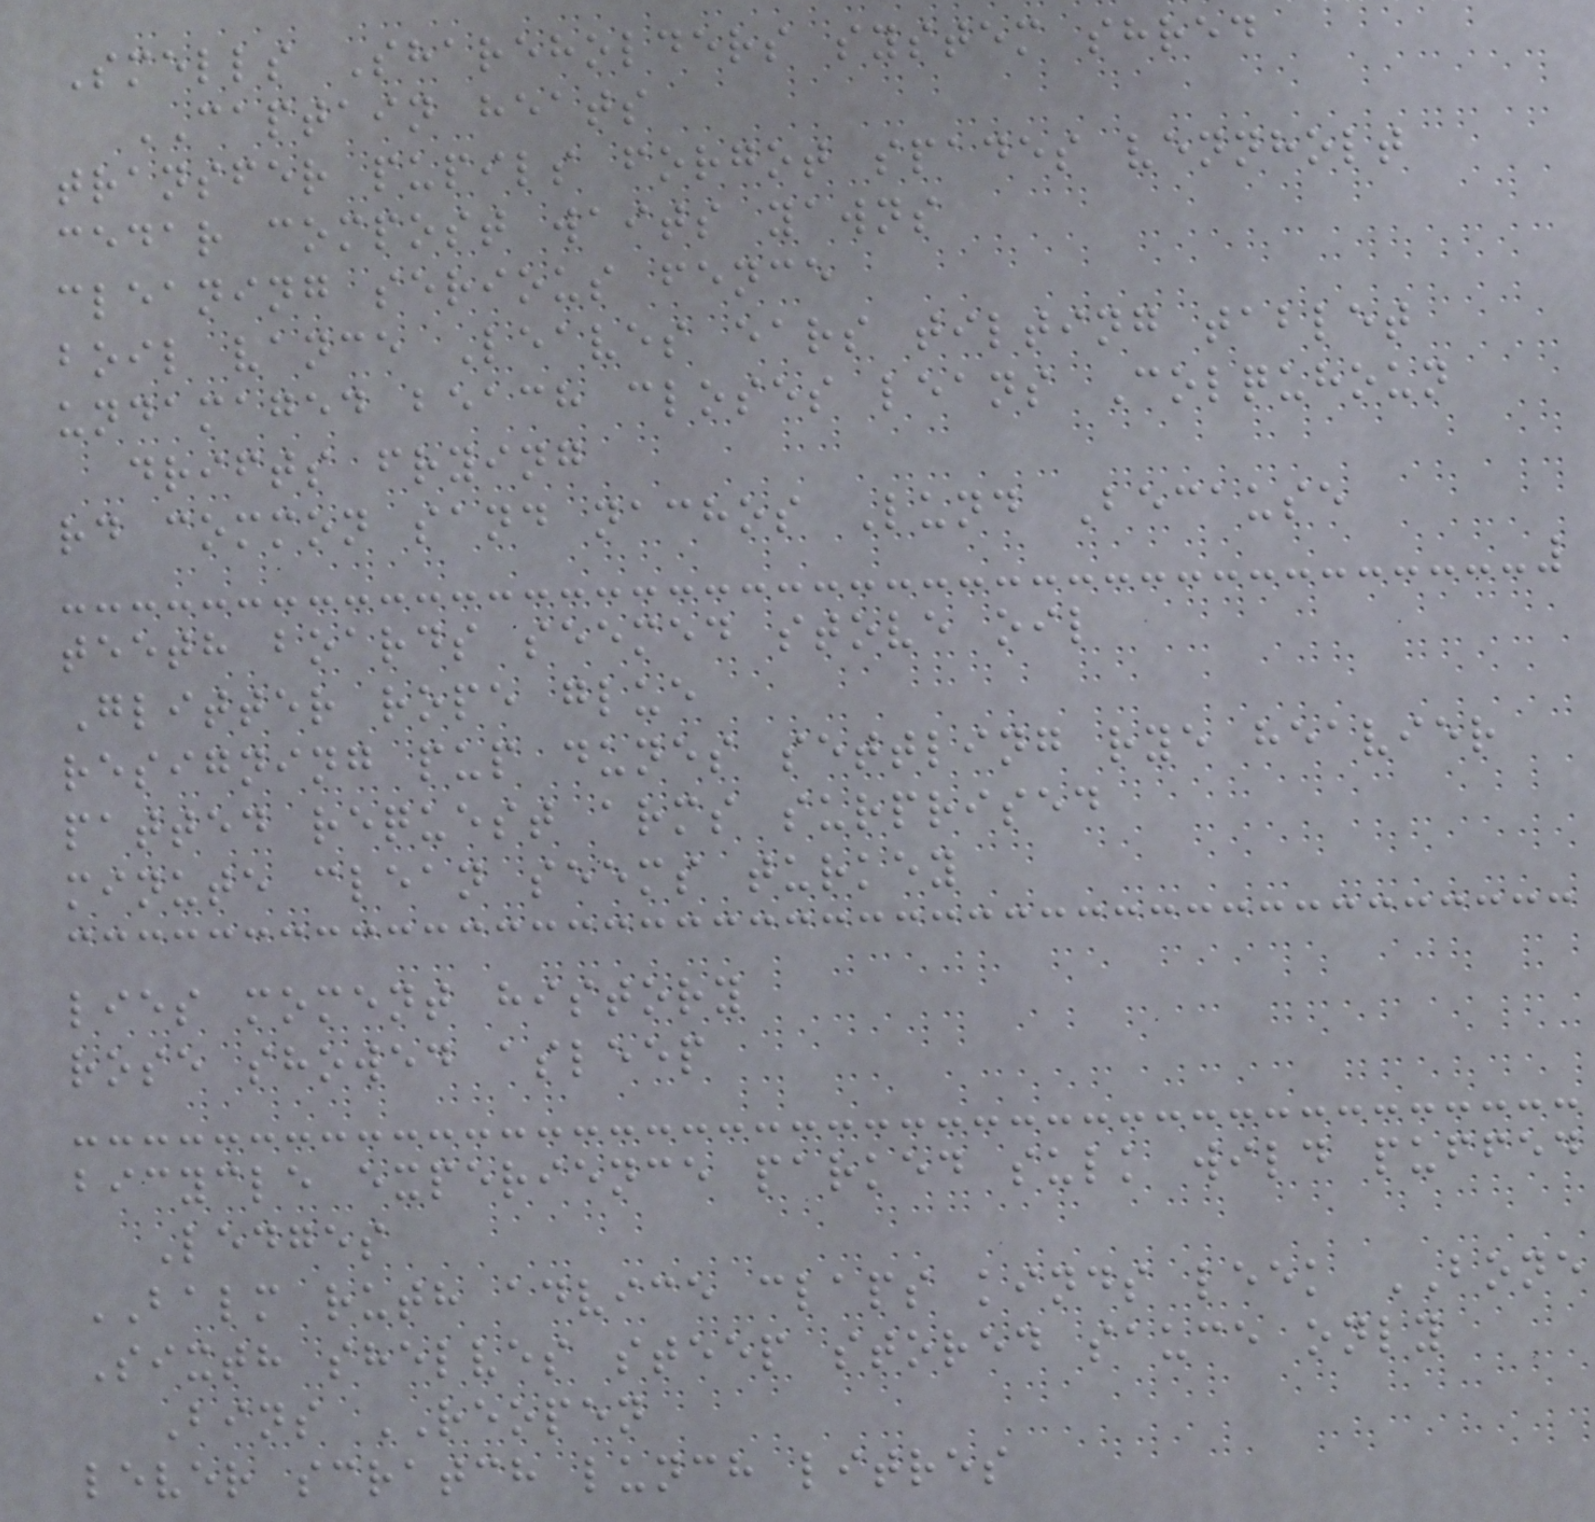Smells Shareholders system shred
CAPTAIN heats
transfer pupils forgot spades vennholt
cedar compost waits yawns
cleaning serious fence
boil vance Leaves ears tilting tablet
undamaged beach closes leans Colquhoun
drifts frying
rd common sand nachos Lund Because
teeth boards seemed stove oil
Glitter rope glue
resigning pup dunes settling rye heavier
patted request arms surprised
minute clean seems turkey
lies moment history
rose showed asleep
bicycle experience parked sulk wild puffed
Ledges
BALM ruth advice claps kinds leek BONE
Sixth shelves steep stored sauce only
Bins REOPEN
lever scratch lunch litres
